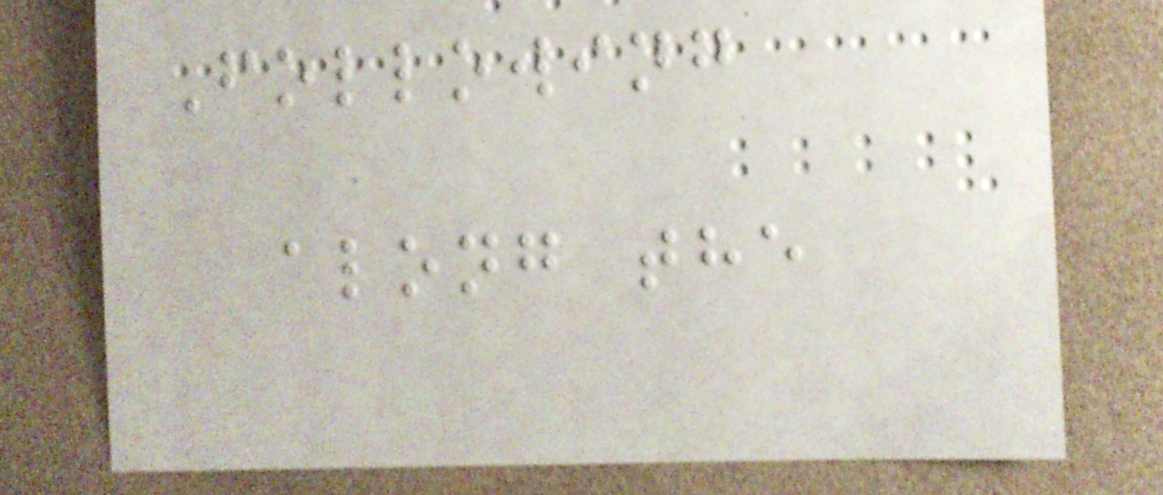Following
along the
